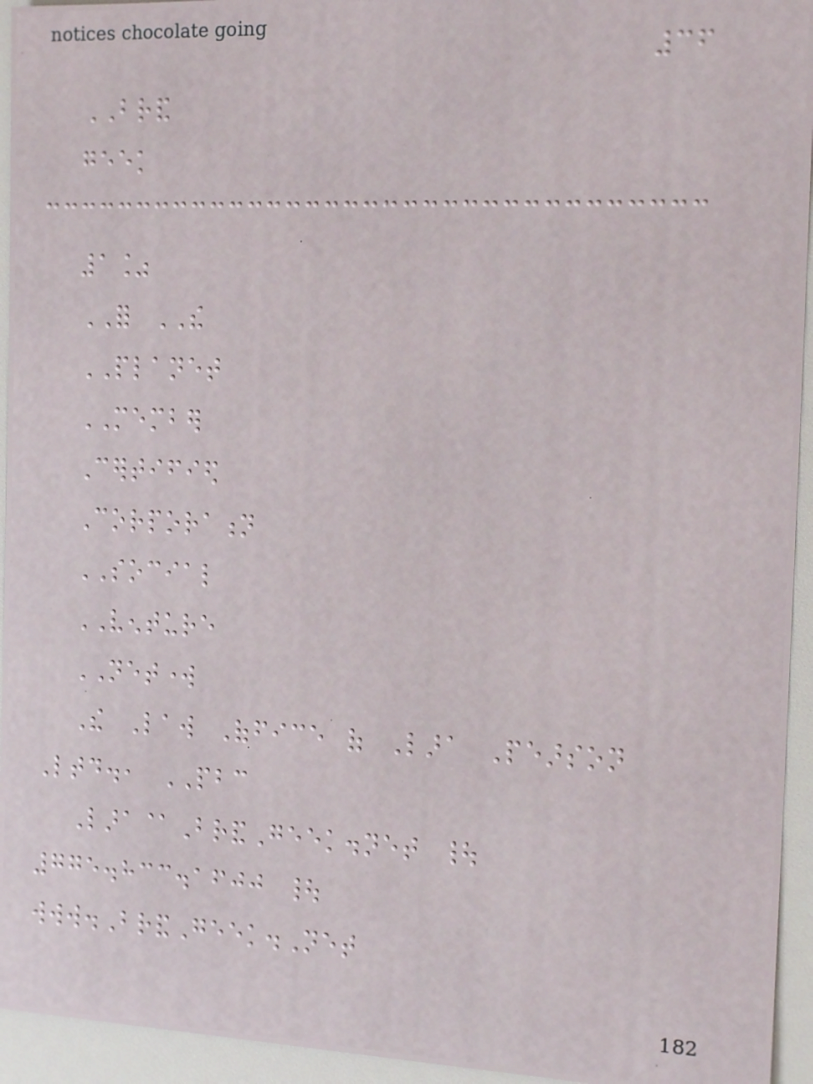36
BRAND
geek
1%
FOR THE
PLANET
MEMBER
Certified
Corporation
SOCIAL
VENTURE
NETWORK
The Law Office of Lara Pearson
Ltd., PBC
Lara@BrandGeek.net |
775.833.1600 |
www.BrandGeek.Net
